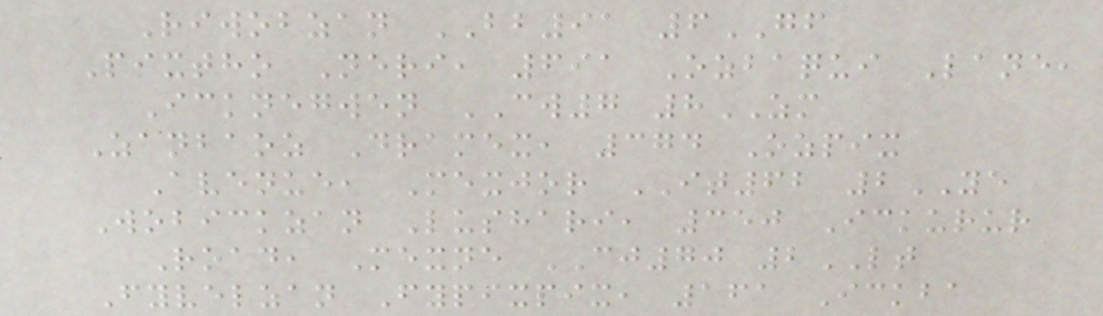Riwobzan BB91 6GF
Pixtho Neri, 691 Ozbaqui Lane,
Icknegwen CW7 8ZM
Zanbaoz Dramex, 374 Ozpix
Avenue, Mexjor IT62 2YE
Wobickzan Lushari, 350 Ickurur
Road, Mexne CJ70 2LT
Fyvelzan Fypixpix, 161 Ickba
